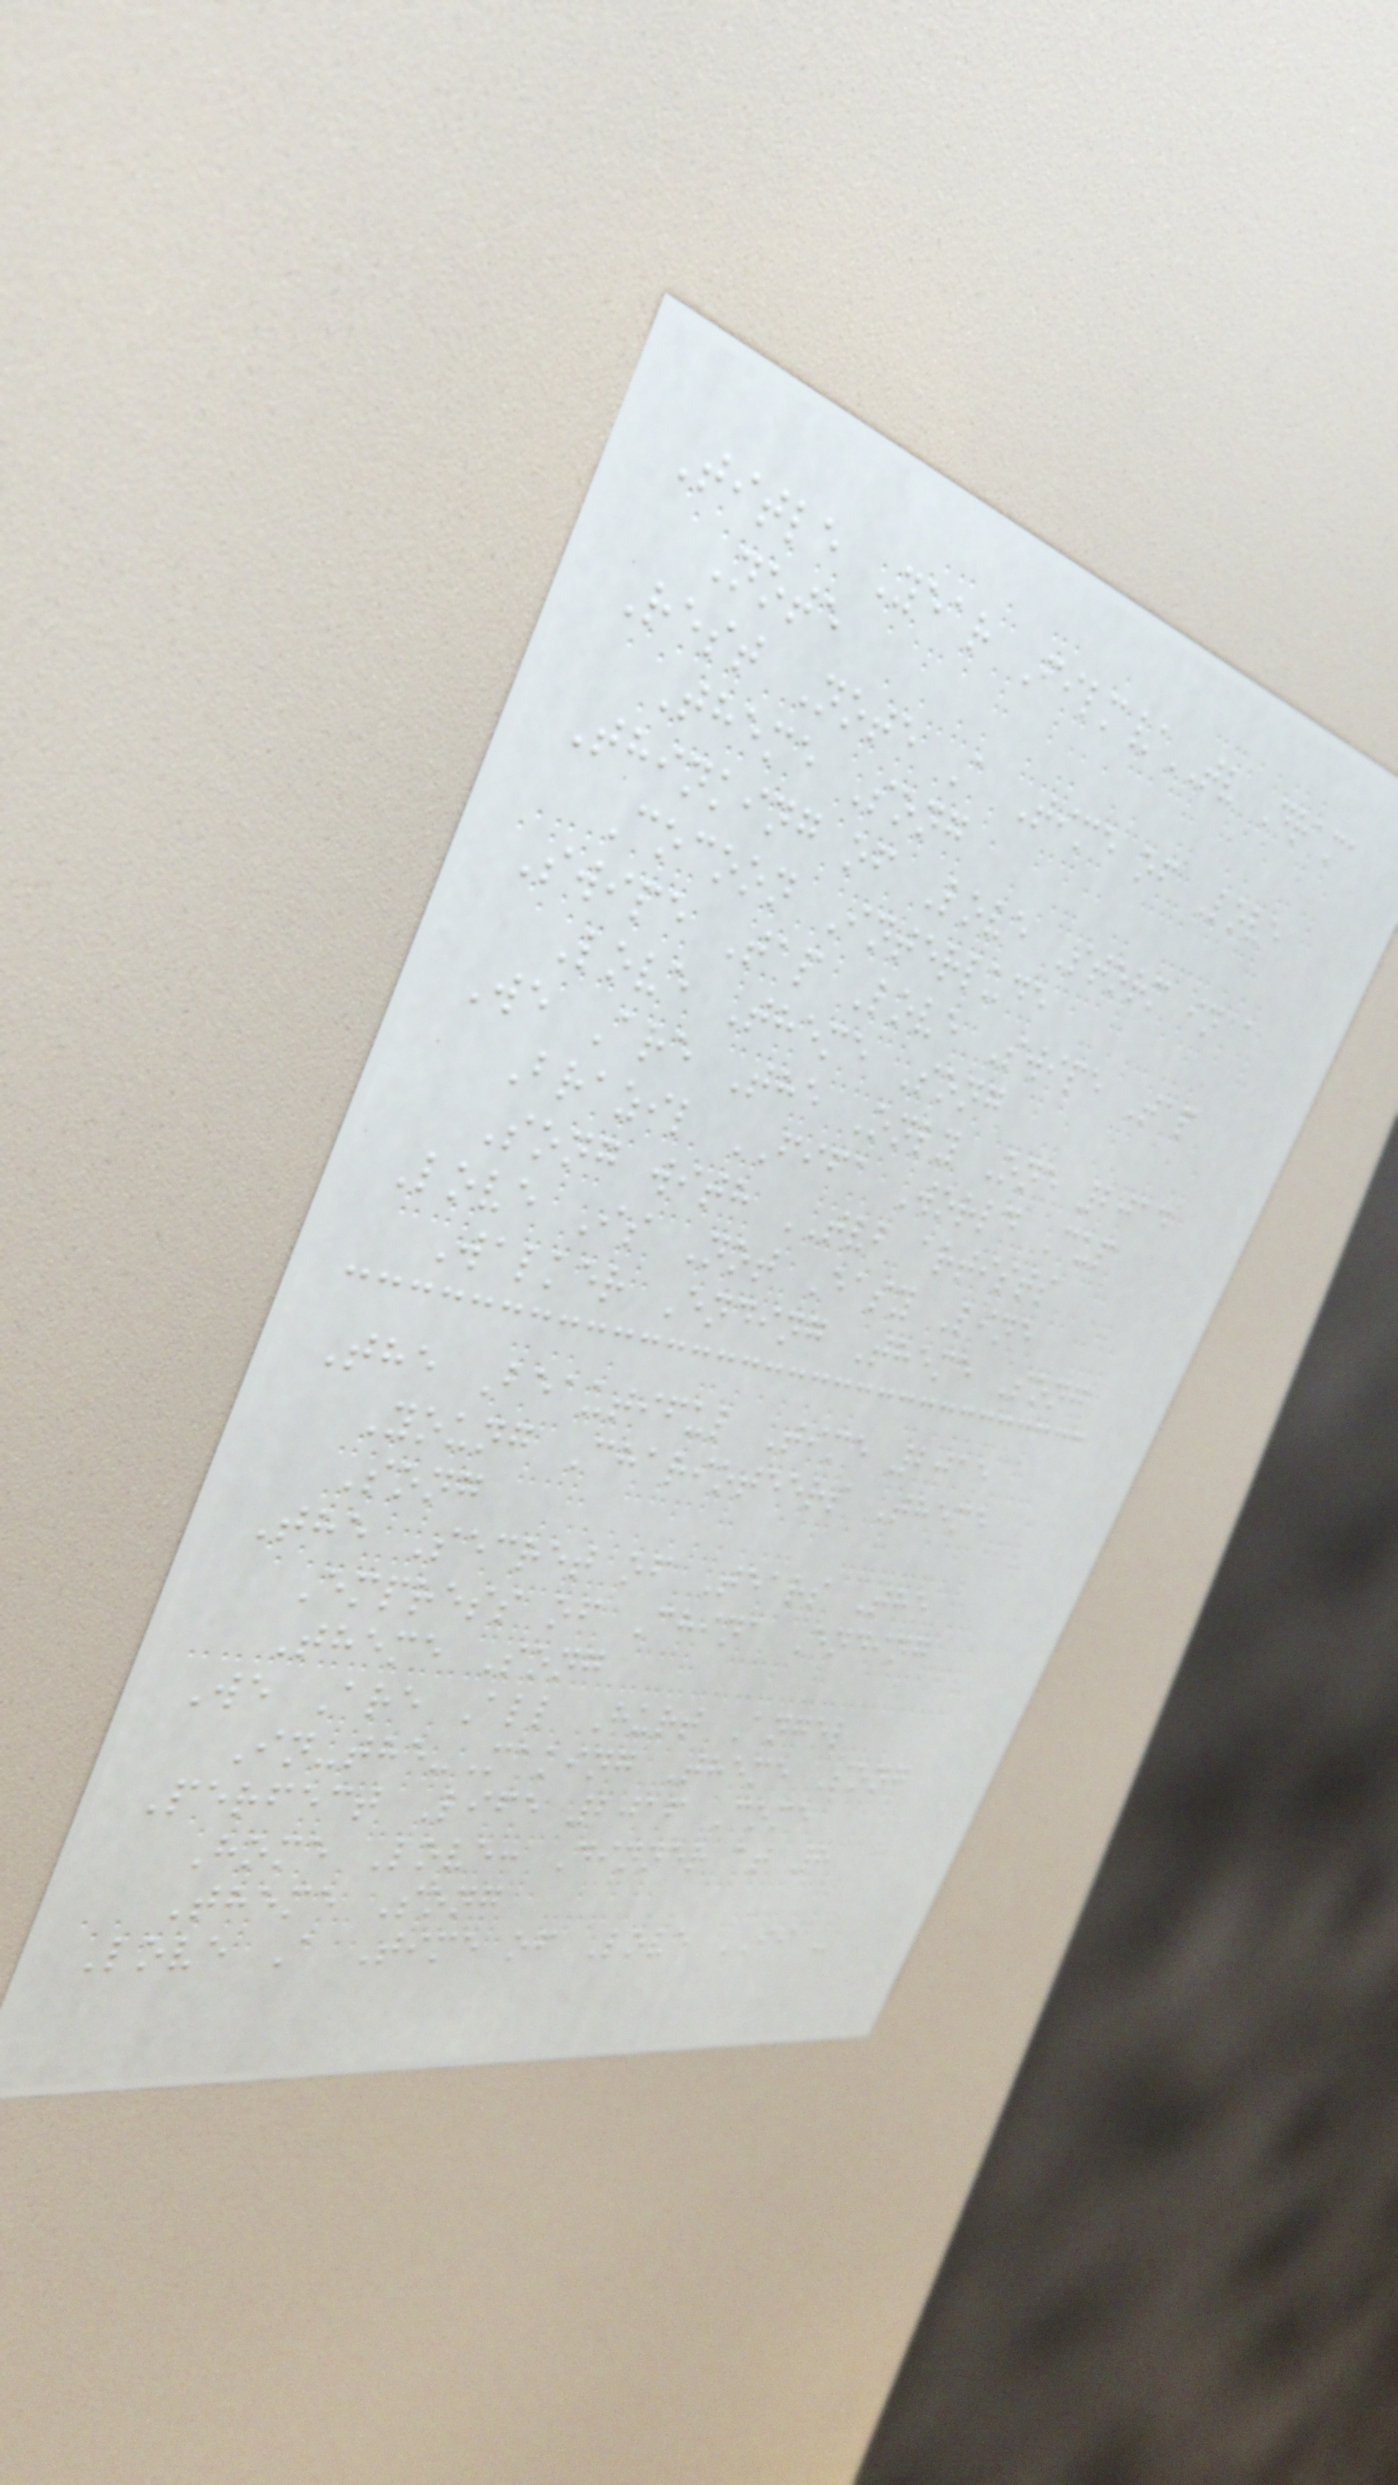Title Year Film/TV Drama
Note
Rest Note A Time of Love
Theme Song
Thinking of Love Storm in a
Cocoon Interlude
Swipe Tap Love Swipe Tap
Love Theme Song
We Are The Only One 2014
Brazil FIFA World Cup
Song with TVB artists
Love Is Not Easy Line
Walker Ending Theme Song
The Beautiful Time 2015
Young Charioteers Theme
Song
The Secret of Tears The
Empress of China Ending
Theme Song
We Are All Hurt Angel
In-the-Making Theme Song
Perfect Life 2016 Come
Home Love: Dinner at 8
Theme Song
Love A Time of Love II -
